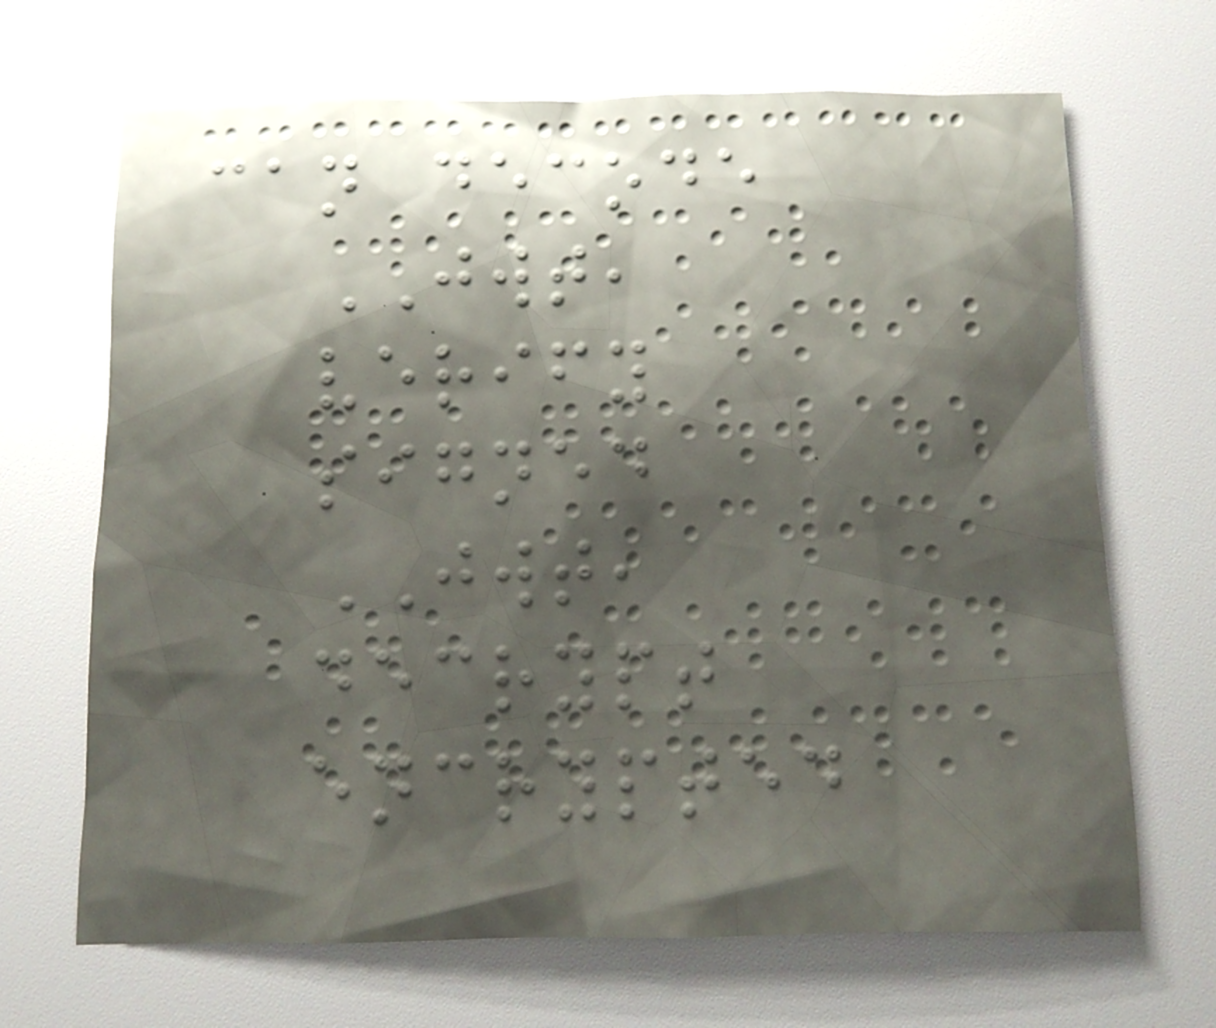can decode
JWT,
verify
signed
JWT,
decrypt
encrypted
